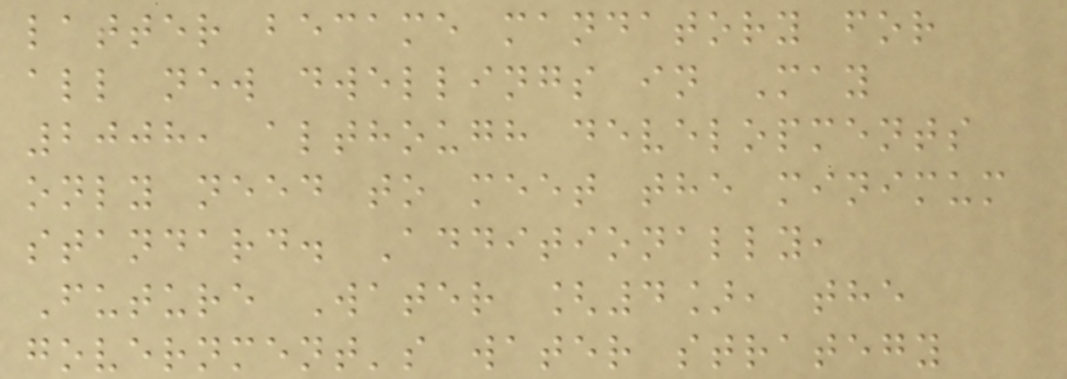latter became mandatory for
all new dwellings in May
2008, although developments
only need to meet the minimum
standard. Additionally,
Future Water [4], the
government's water strategy
